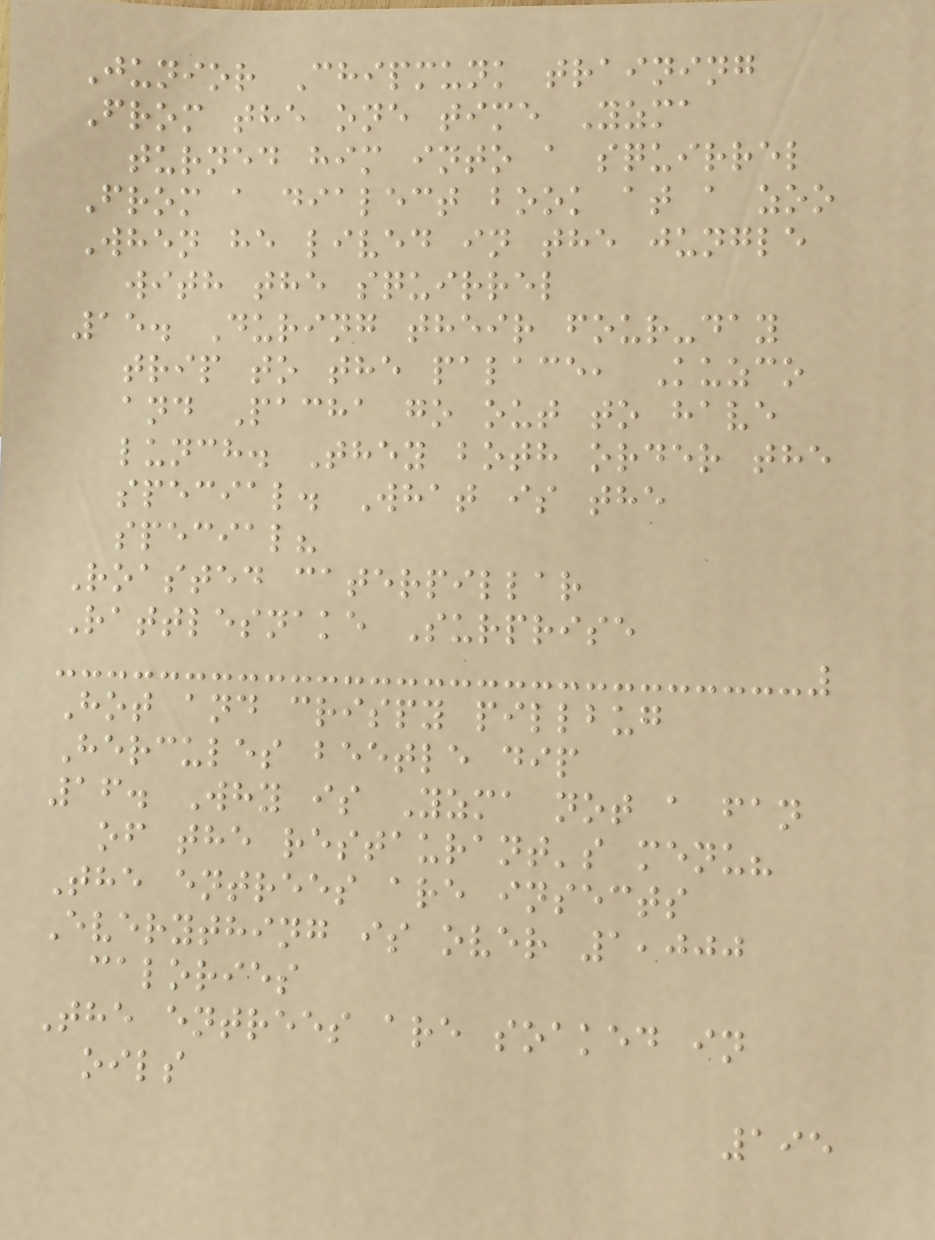Junior Chipmunk training
From the one time Yzma
turned him into a squirrel
From a dialect book at a zoo
When he lived in the jungle
with the squirrel
15. During their four-day
trip to the palace, Kuzco
and Pacha go out to have
lunch. They both order the
special. What is the
special?
Roasted caterpillar
Rattlesnake Surprise
Hot and crispy pillbug
Hercules beetle dip
16. Why is Yzma not a fan
of the restaurant's menu?
The entrees are insects
Everything is over 1,000
calories
The entrees are soaked in
oils
195
